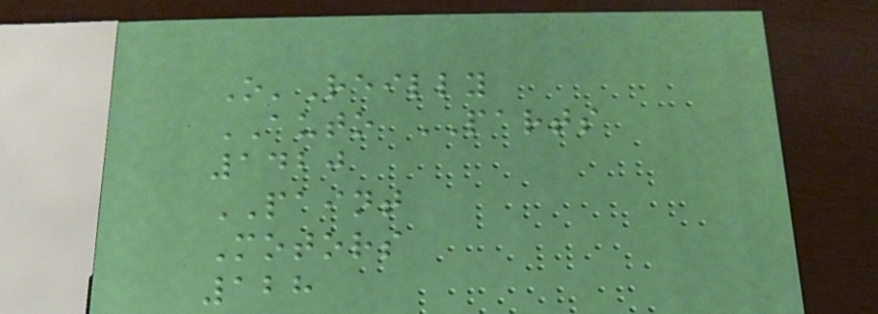O'Reilly
AUTO PARTS
1420
PAINT
Motors
128
